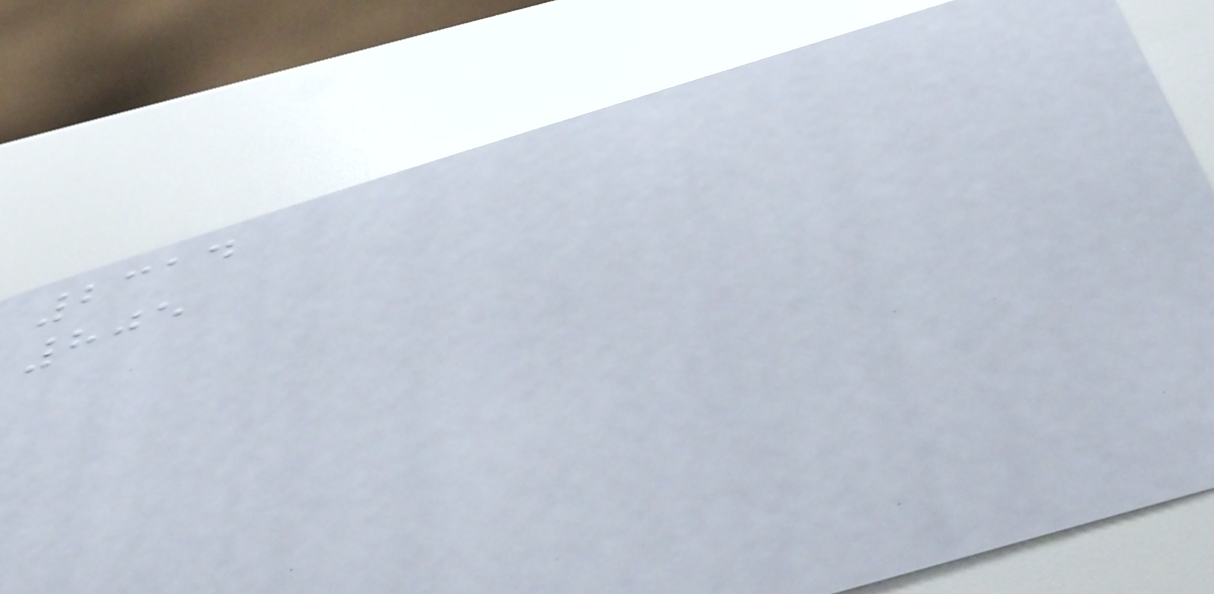2314
805
